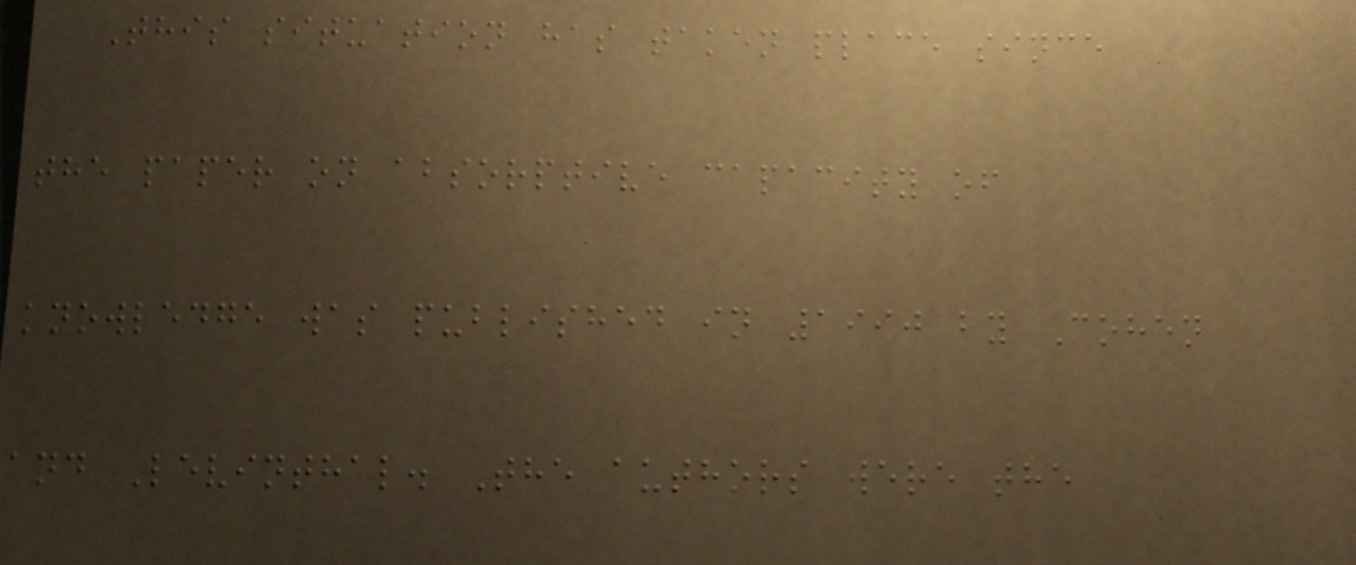This situation has taken place since
the paper on absorptive capacity of
knowledge was published in 1990 by Cohen
and Levinthal. The authors were the
